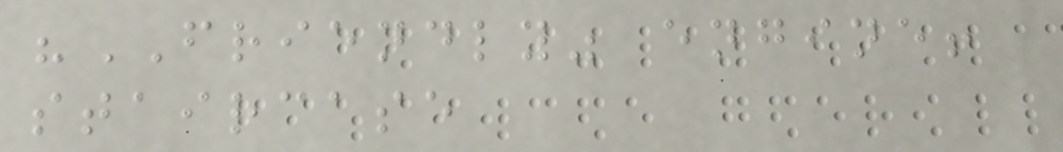"FRIENDLY" engine!
staircase
